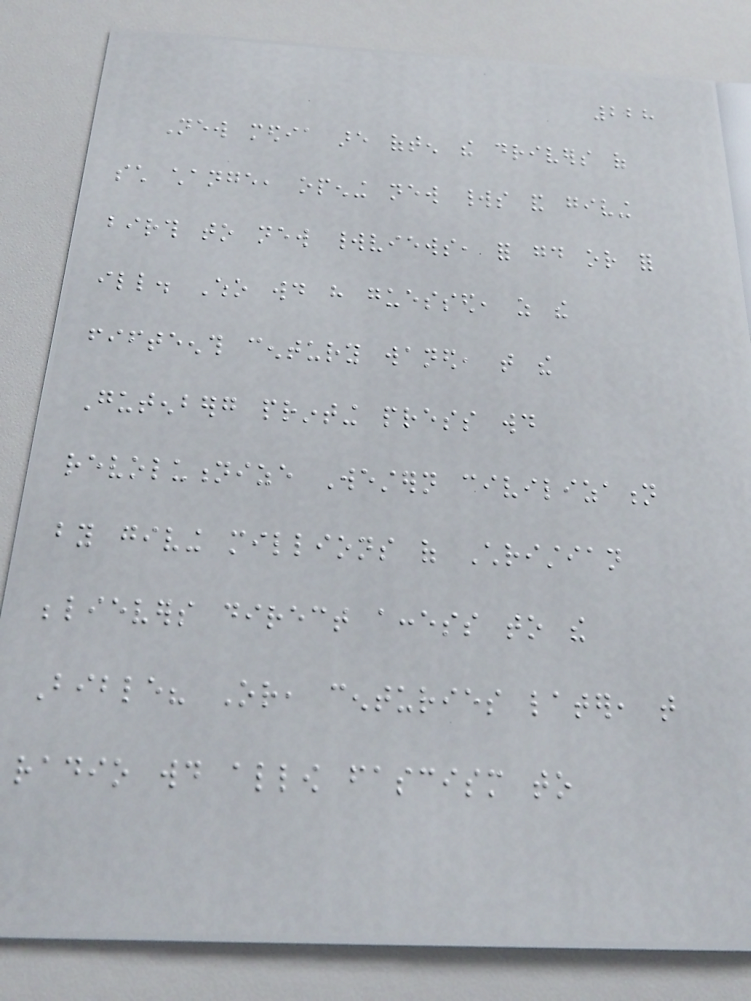228
New media are often the drivers of
such change, opening new worlds and giving
birth to new worldviews, for good or for
ill. Who would have guessed, as the
fifteenth century waned, that the
Gutenberg printing press would
revolutionize Western civilization
by giving millions of Christian
believers direct access to the
Bible? Or, centuries later, that
radio would allow fascism to
